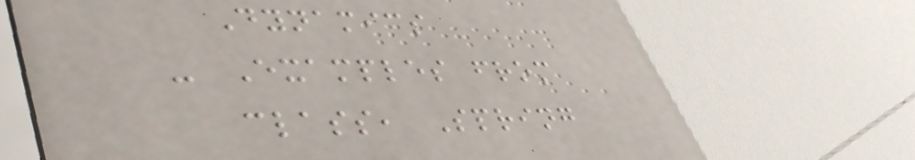Dynamics
- Examples from
class, Spring
